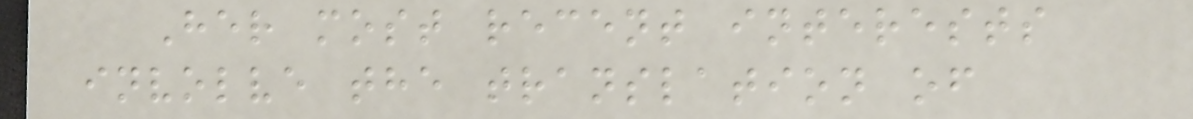Her most recent interests
involve the translation of
